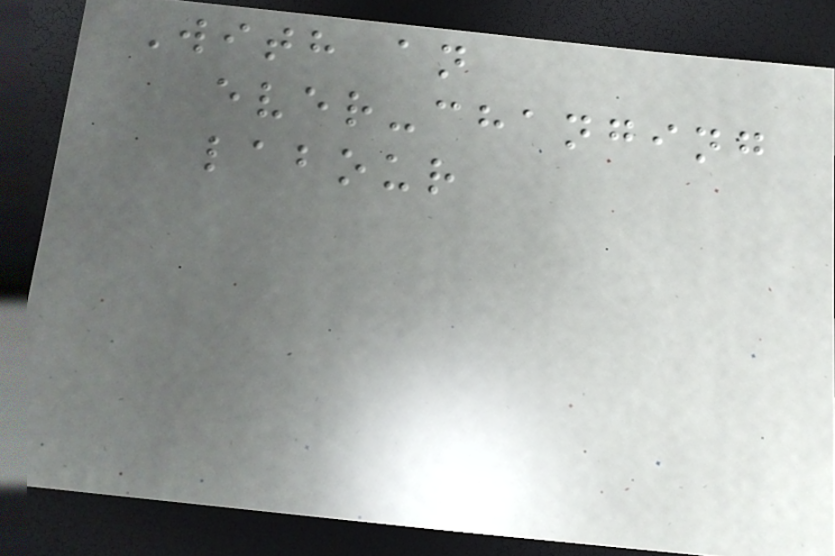With an
ever-changing
labour
